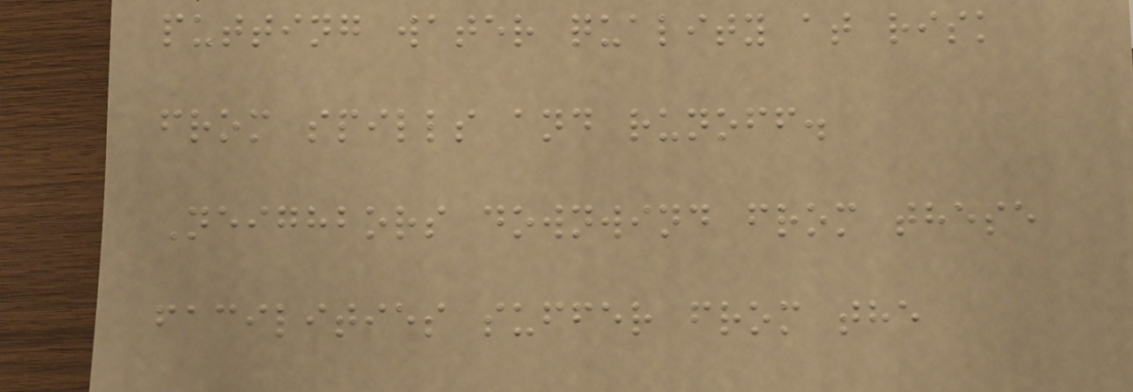putting water quality at risk
from spills and runoff.
Neighbors downwind from these
facilities suffer from the
